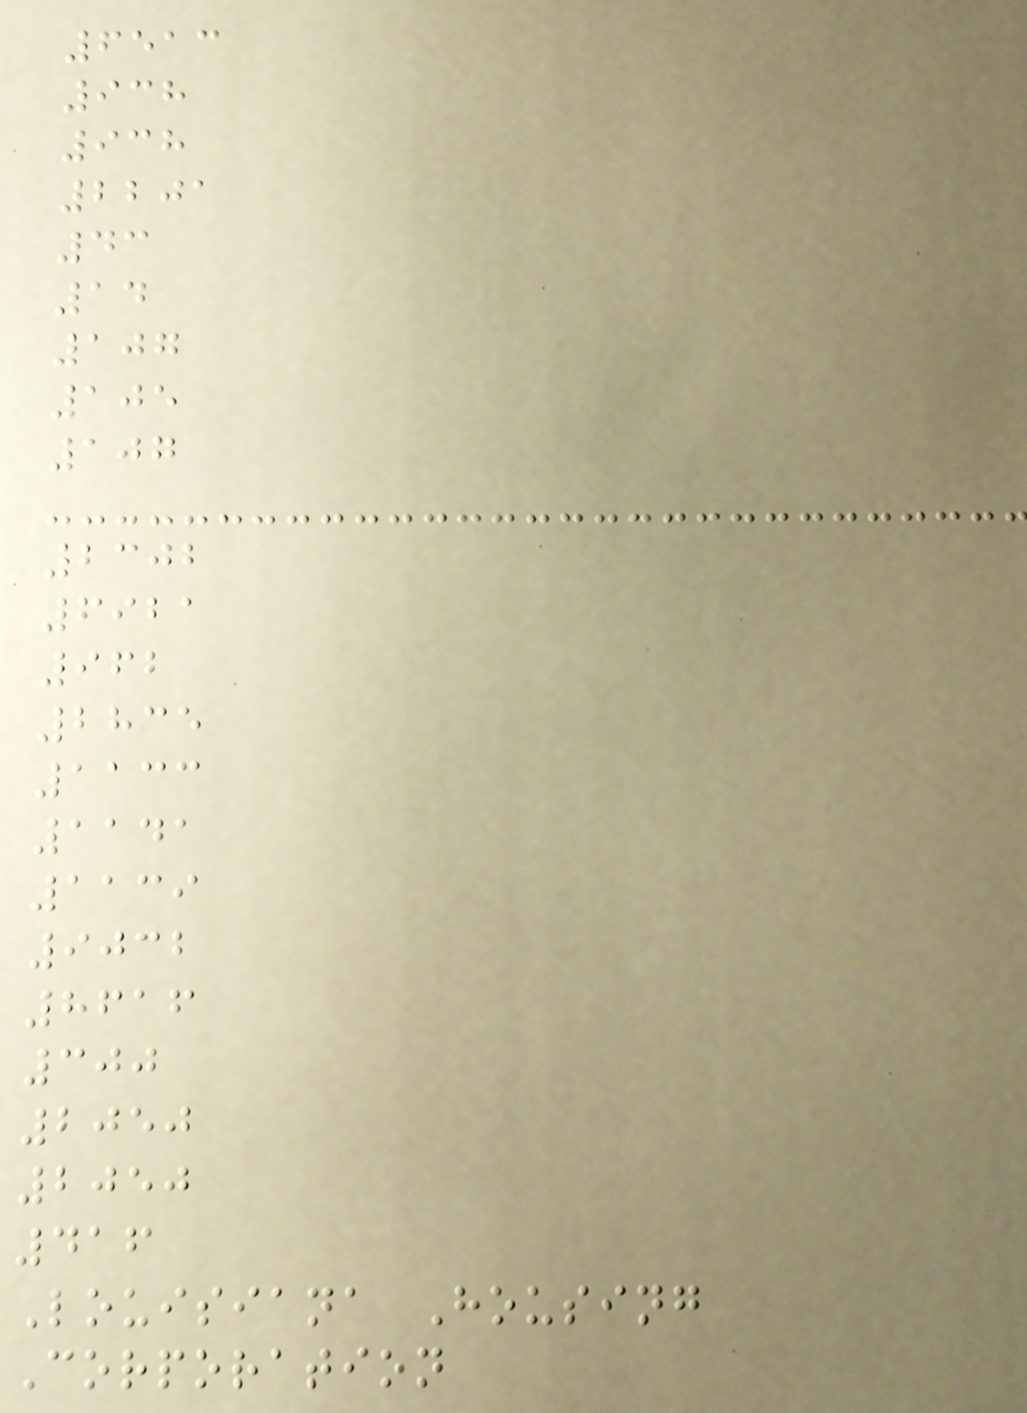6513
938
938
2201
43
14
107
105
107
2302
6921
962
2835
1133
1141
1139
9032
8616
300
2050
2050
416
Louisiana Housing
Corporation
